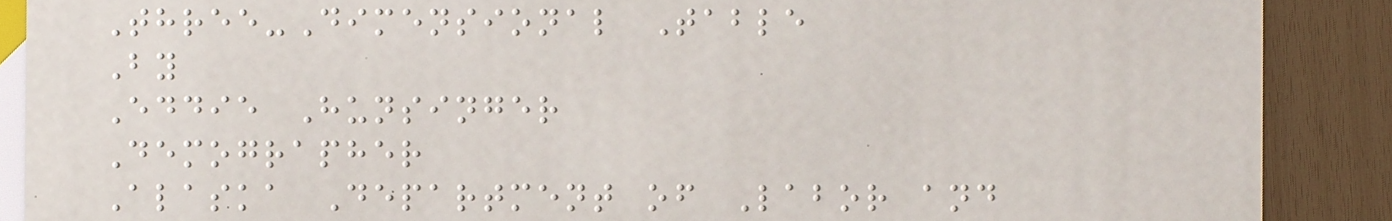Three-Dimensional Table
By
Eddie Hunsinger
Demographer
Alaska Department of Labor and
